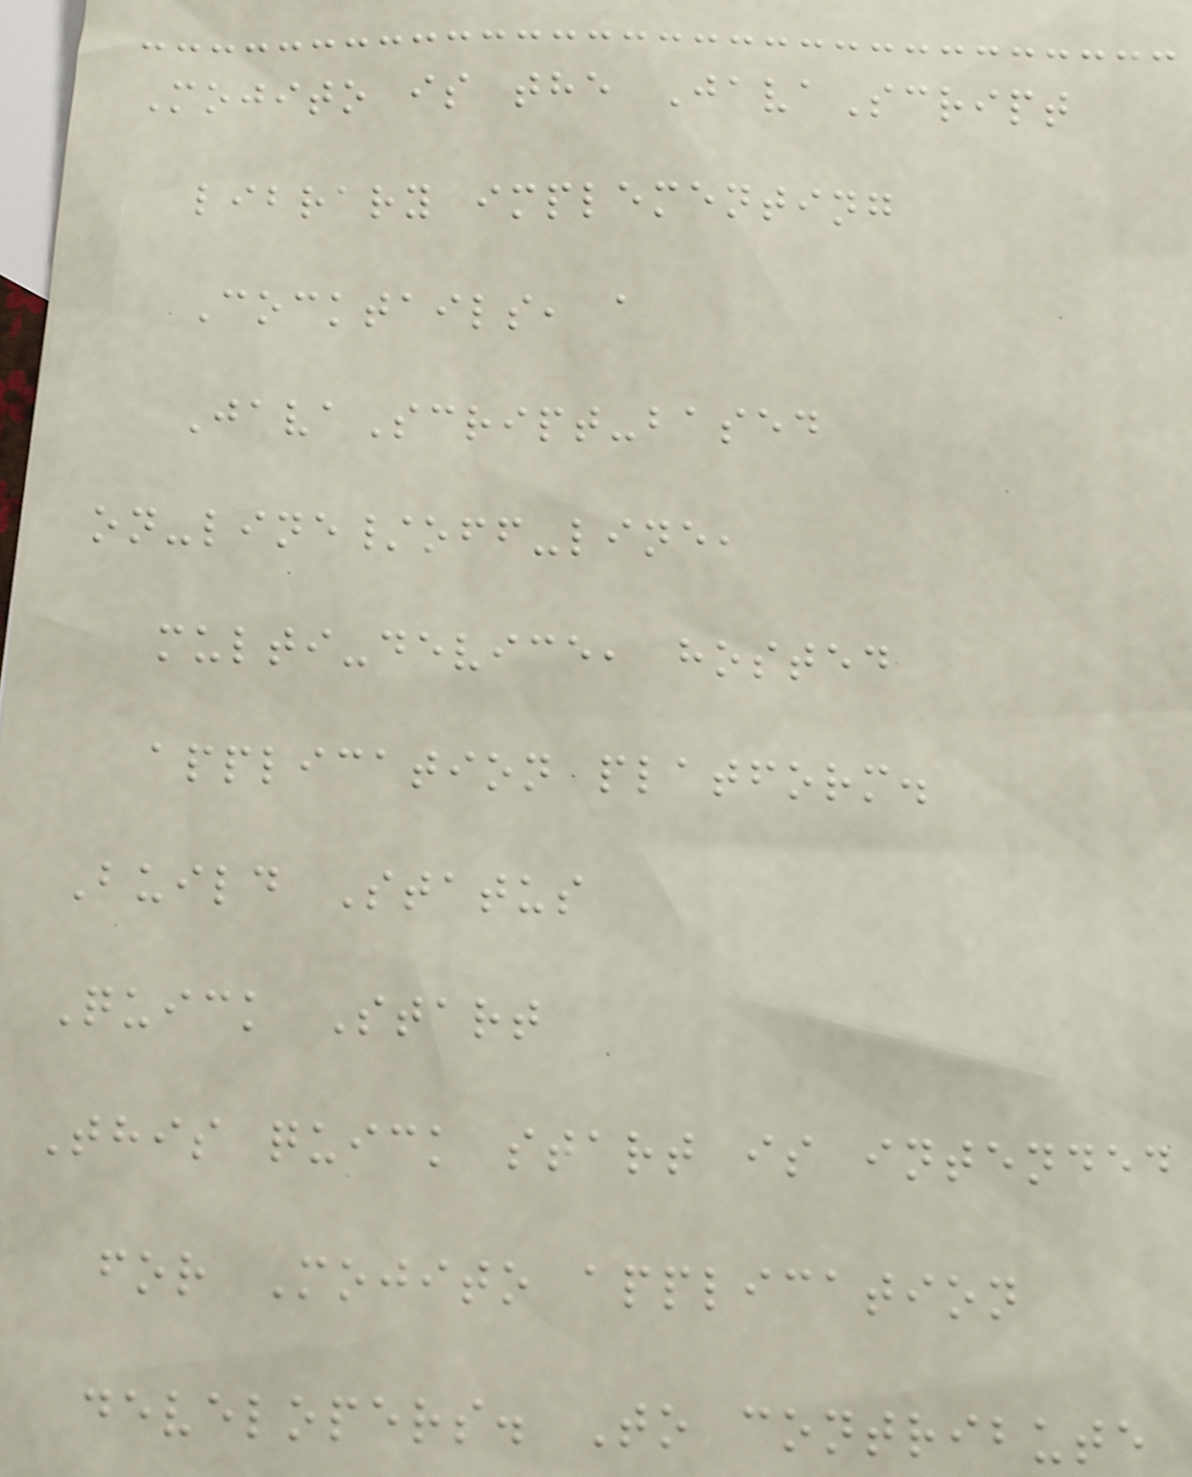Mojito is the JavaScript
library implementing
Cocktails, a
JavaScript-based
on-line/off-line,
multi-device, hosted
application platform.
Build Status
Quick Start
This quick start is intended
for Mojito application
developers. To contribute
